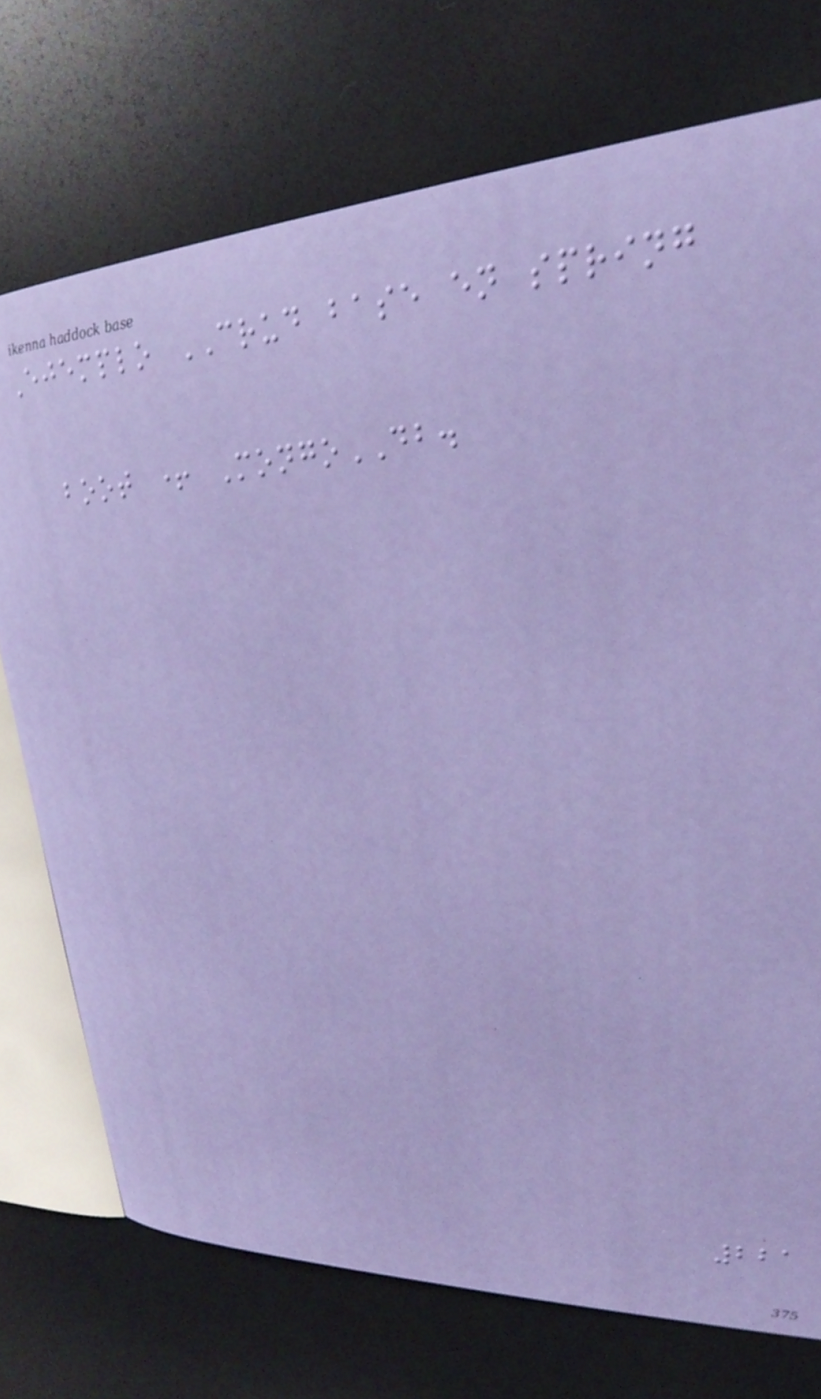Ejemplo CRUD base en spring
boot + MongoDB.
221
